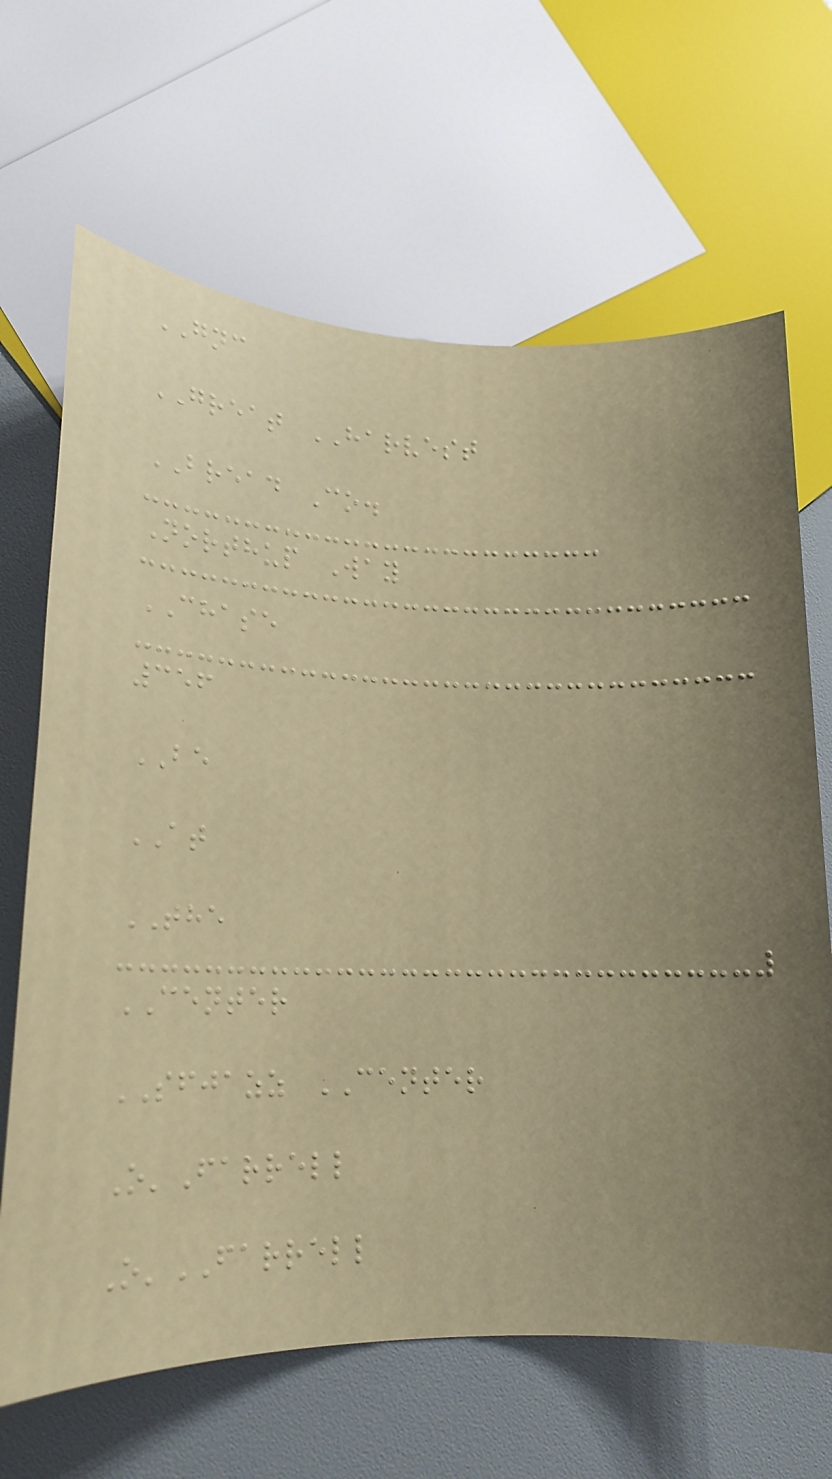GNC
GREAT HARVEST
BREAD Co.
Northup Way
CHASE
356
BE
AT
THE
CENTER
SFJAZZ CENTER
O'Farrell
O'FARRELL
